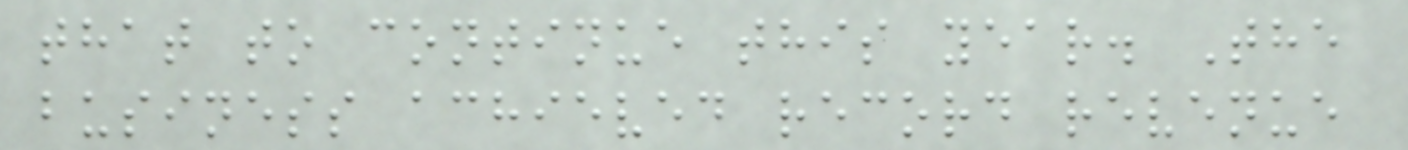that to continue this year. The
business achieved record revenue
